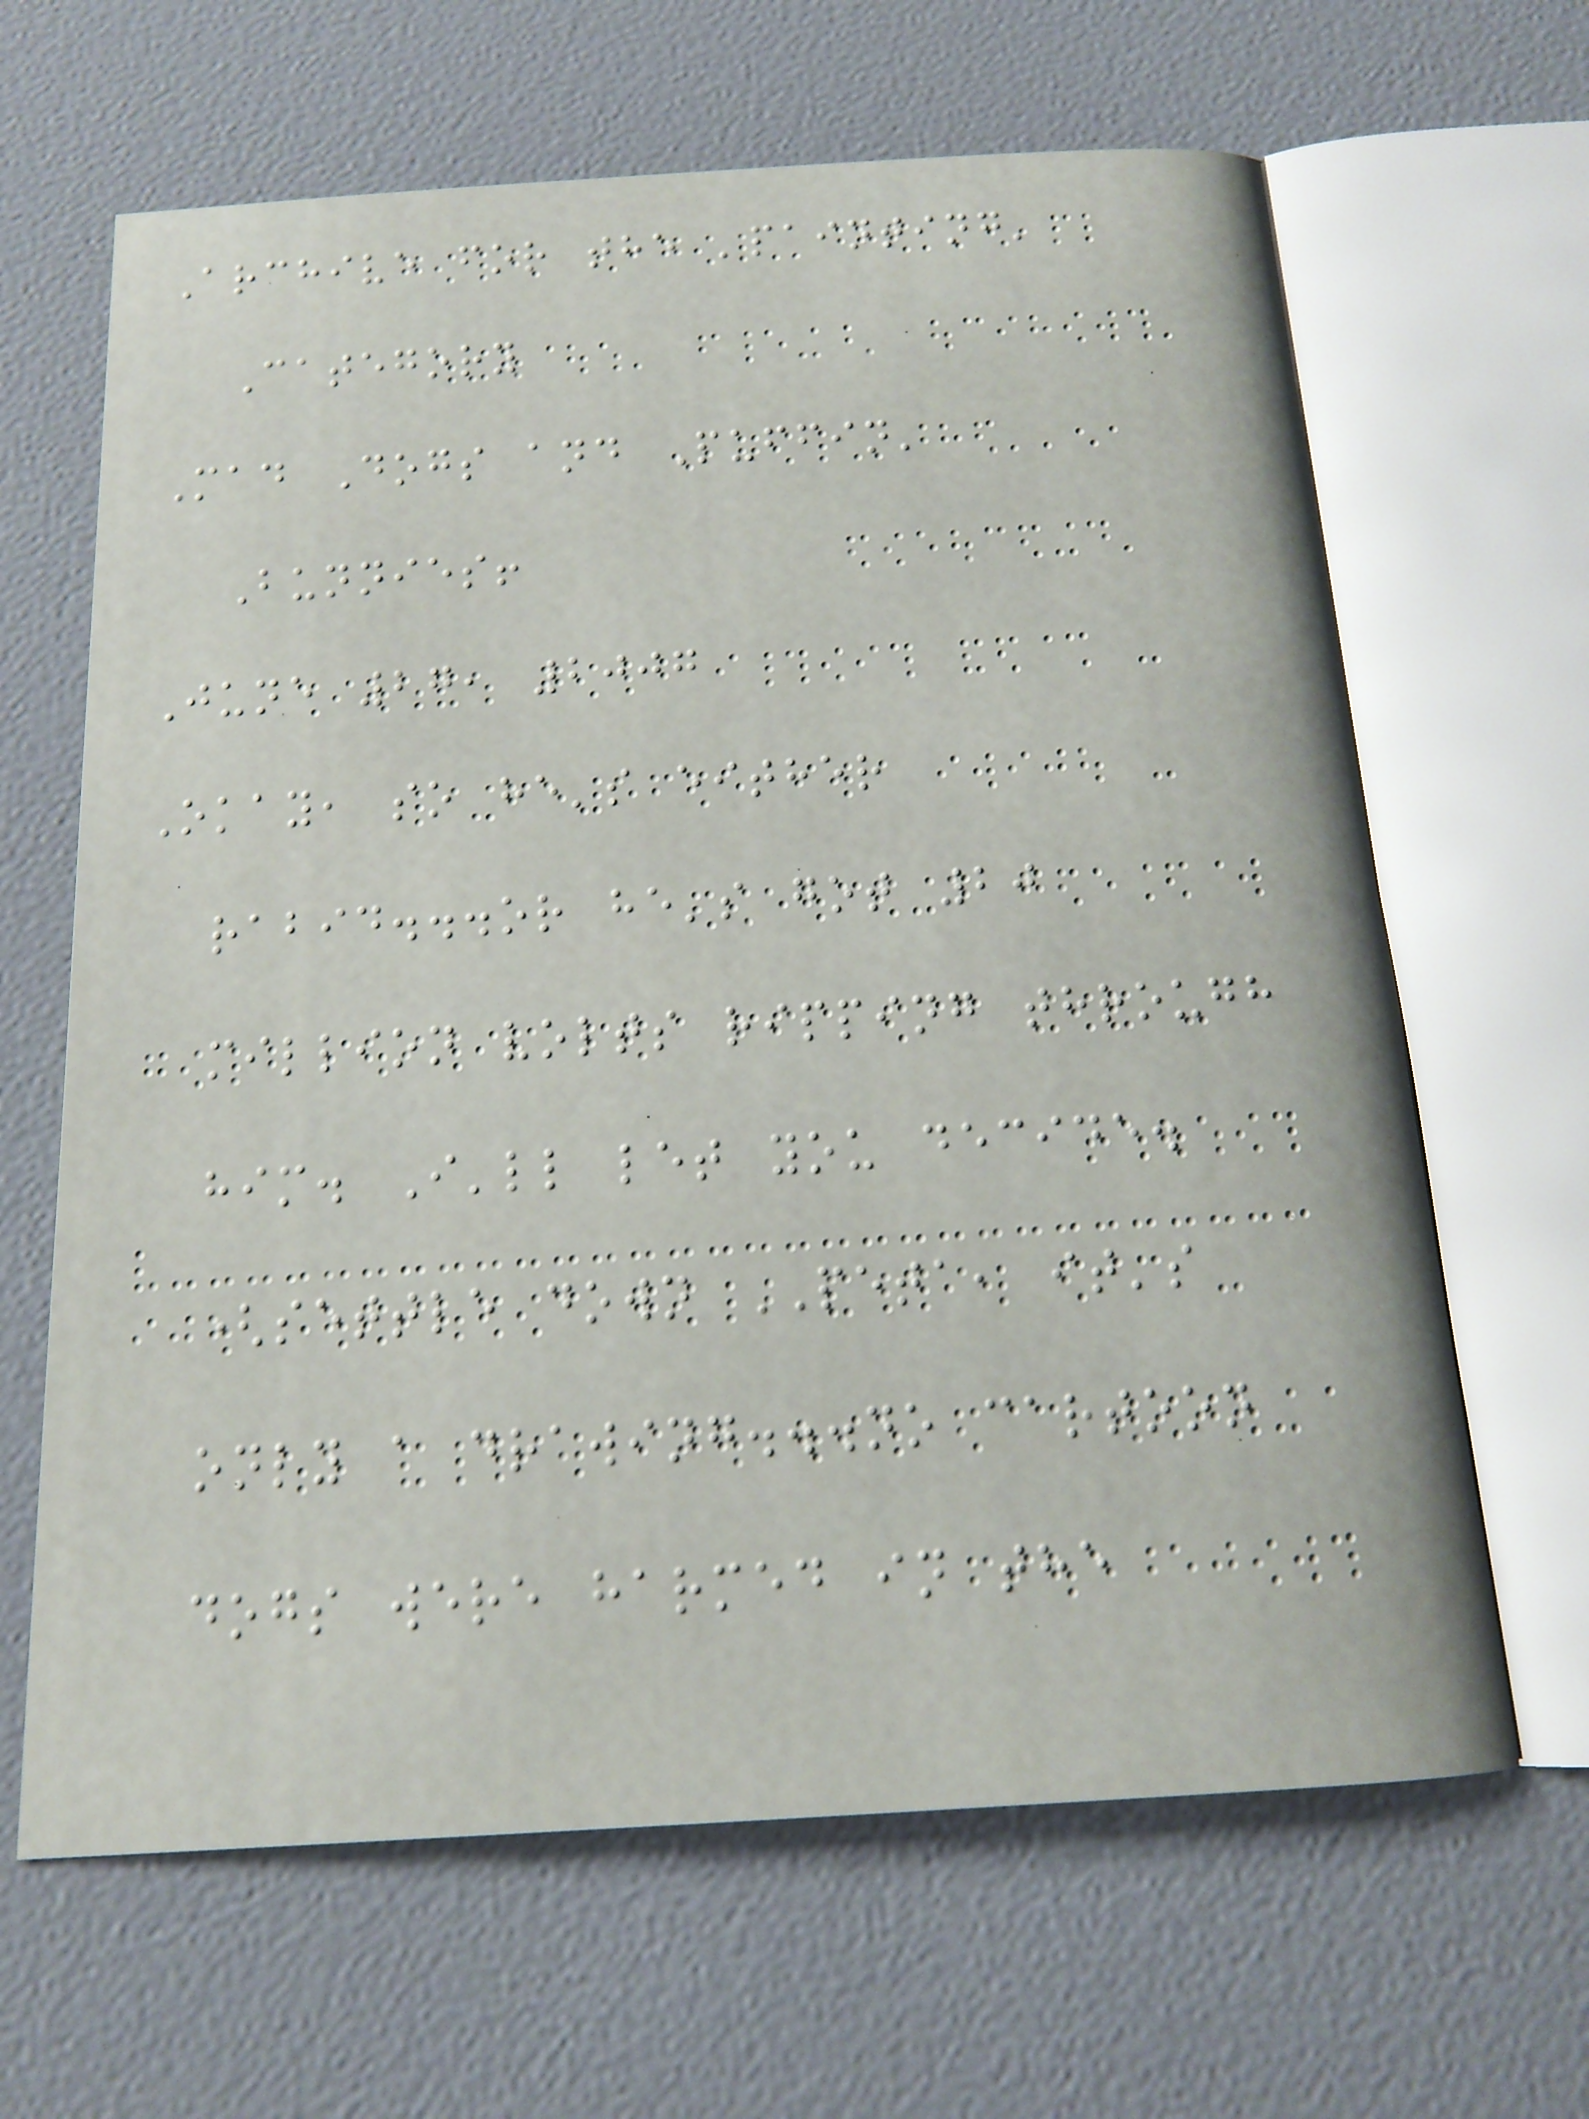Archive for the 'painting'
Category
Mad Dogs and Puffin'
Bunnies!
June 27, 2007
Okay, so he's either
rabid...or he's got 20
million volts ripping through
him. I'll let you decide.
(settle down PETA, it's
only a drawing...no cartoon
dogs were harmed in the
